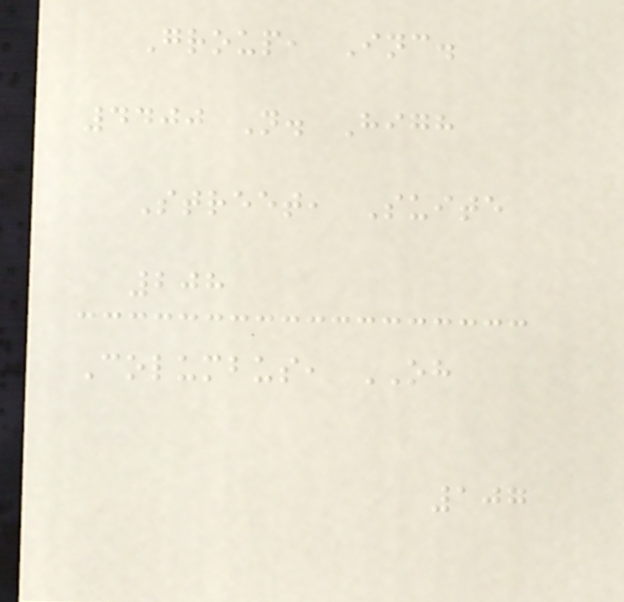Group, Inc.
4400 N. High
Street, Suite
208
Columbus, OH
107
